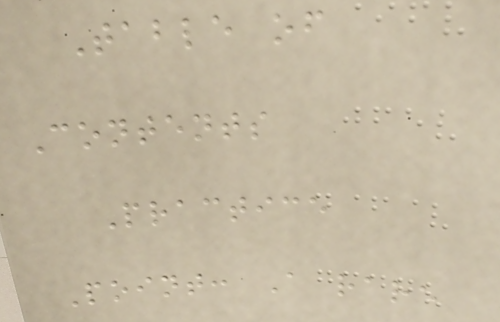Table of
Contents
Practice
Point: A rare
